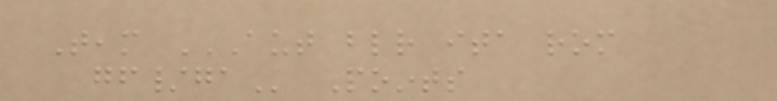Team AUT BLR ITA ROM
GF/GA Points
